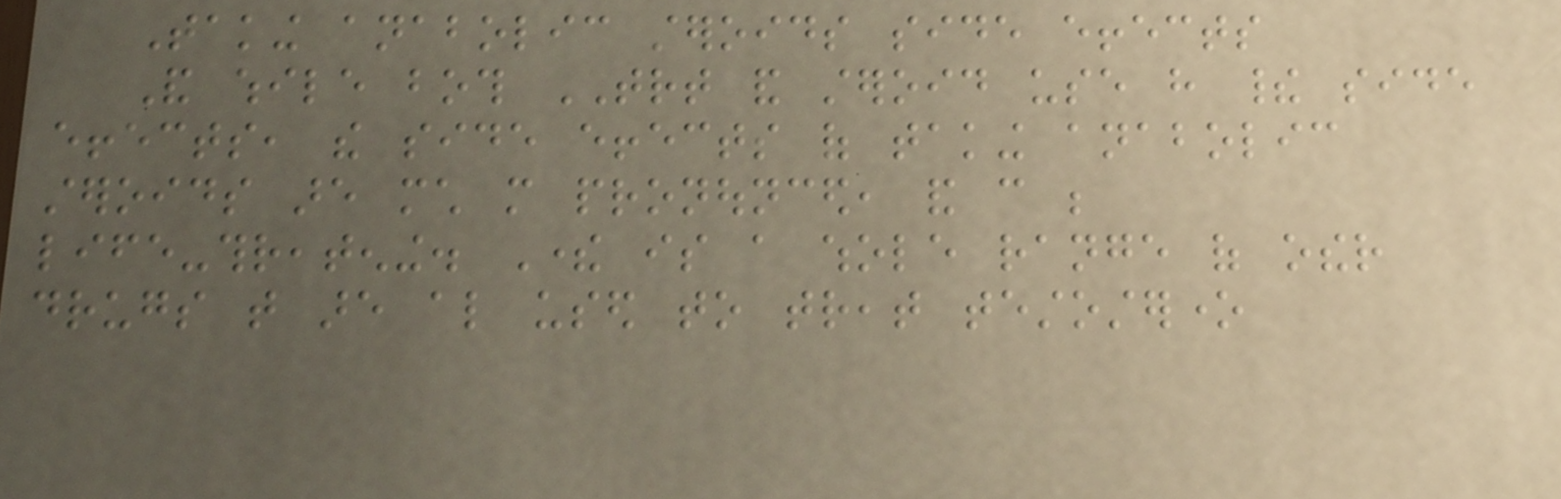Taking anabolic steroids side effects
And while both TRT and steroid use have their side
effects, the side effects of taking anabolic
steroids are much more pronounced, and can be
life-threatening. There is a whole range of other
drugs that are also used to treat testosterone
